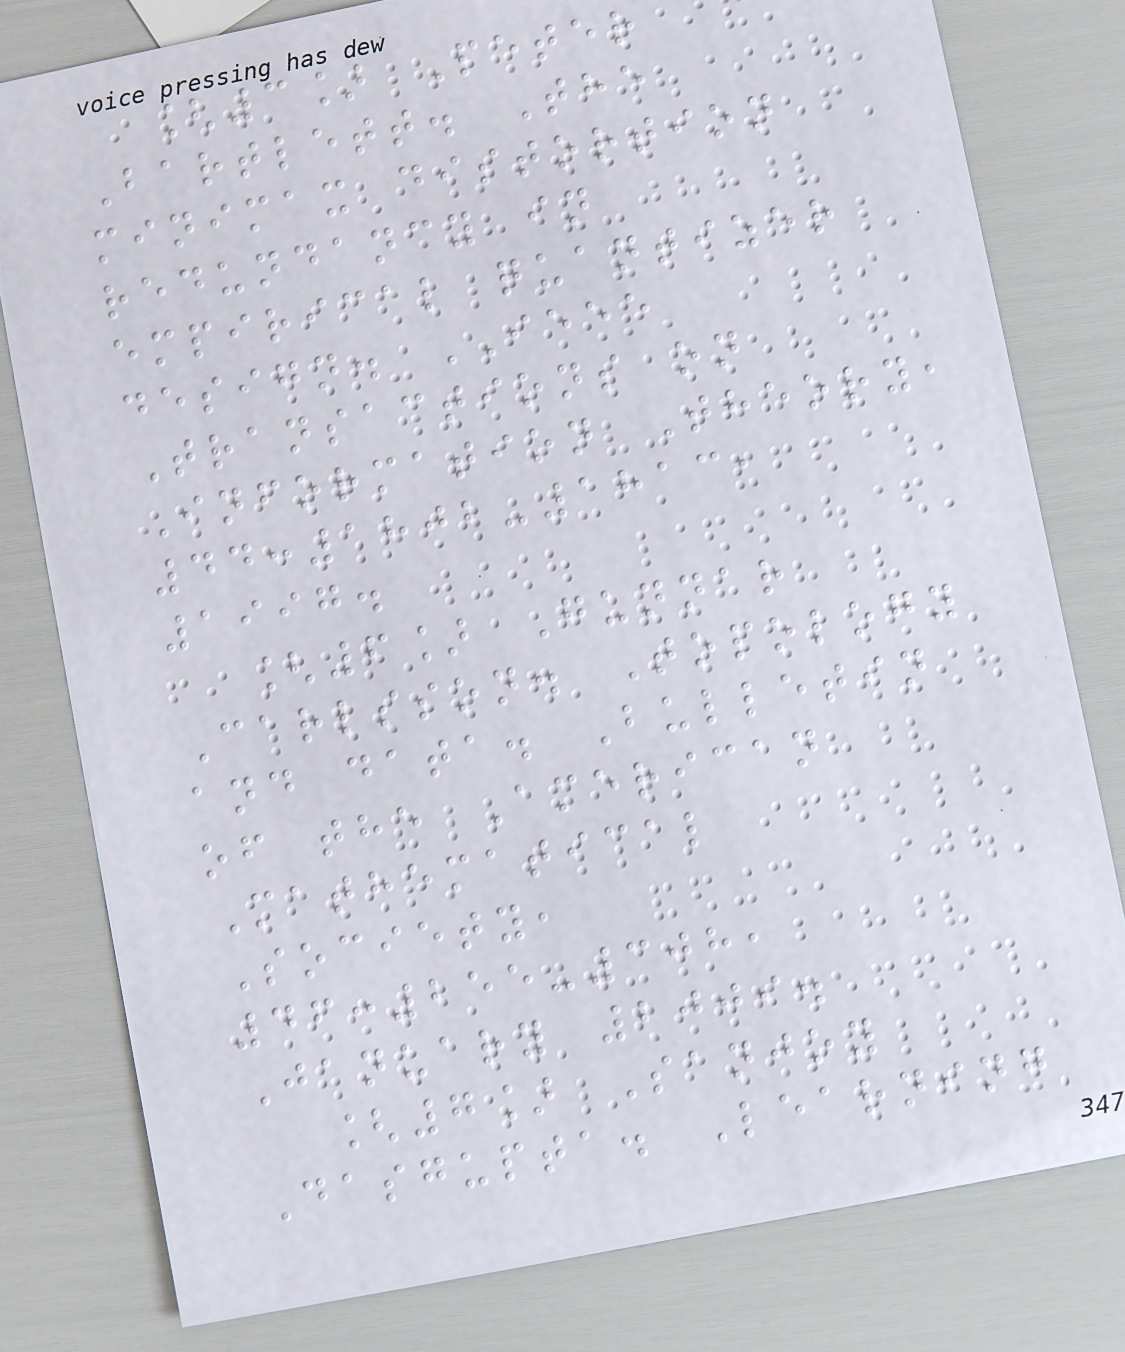[3] Peter
Bartlett. The
minimax distortion
redundancy in
empirical quantizer
design. IEEE
Transactions on
Information Theory,
44:1802-1813,
1997.
[6] Gunnar
Carlsson. Topology
and data. Bulletin
of the American
Mathematical
Society,
46:255-308,
January 2009.
[7] Sanjoy
Dasgupta. Learning
